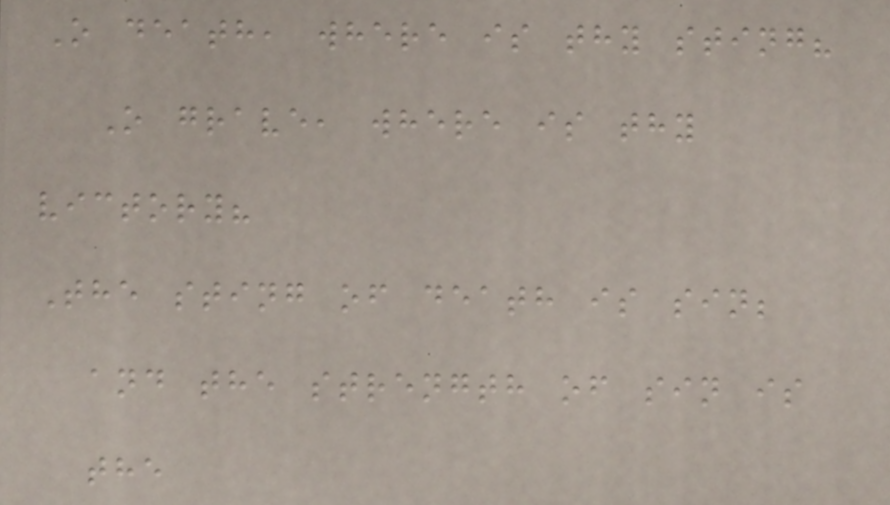O death, where is thy sting?
O grave, where is thy
victory?
The sting of death is sin;
and the strength of sin is
the
